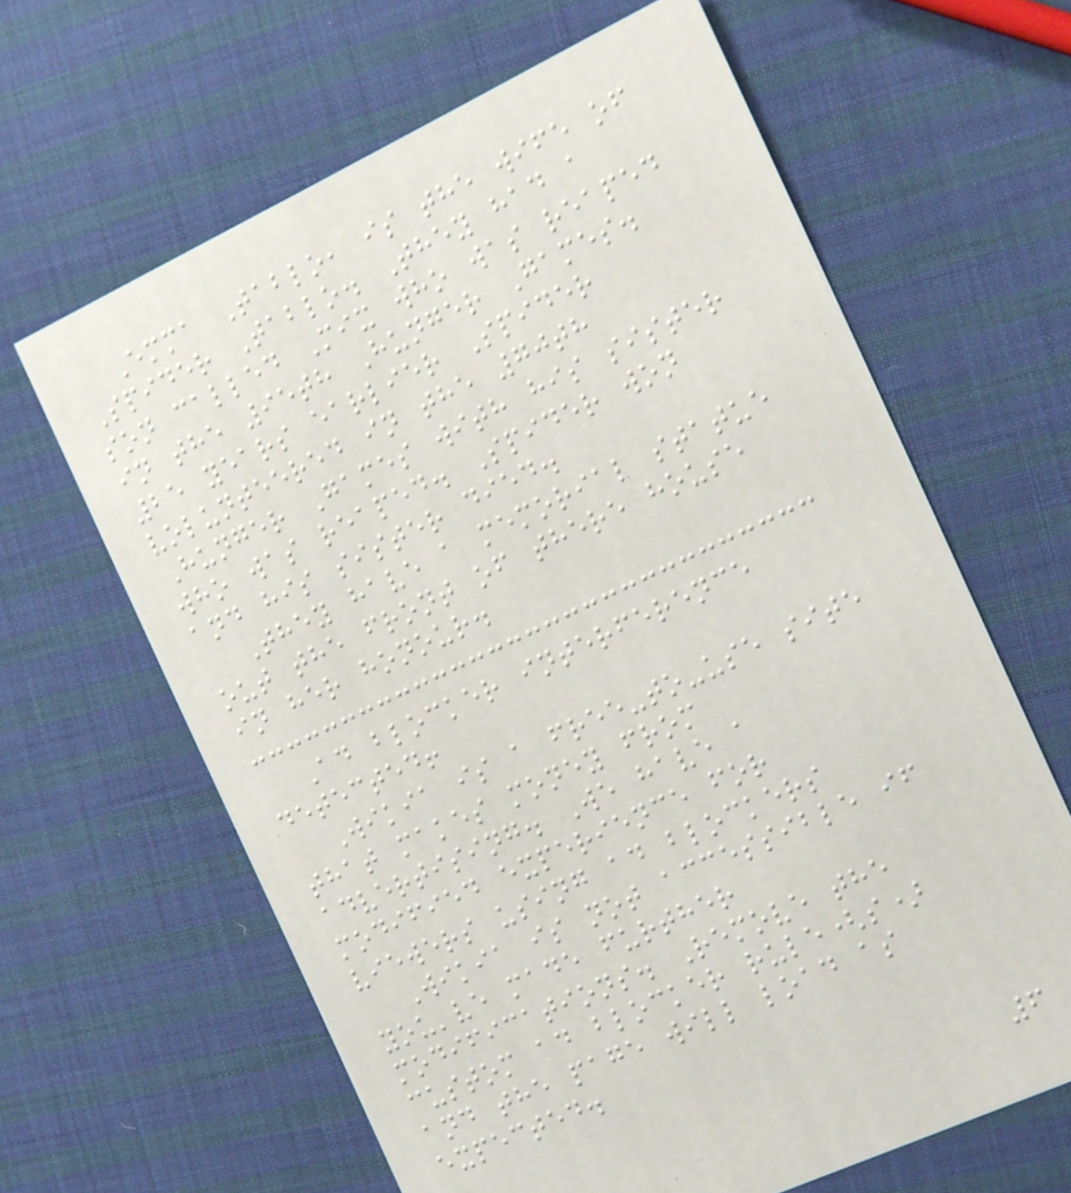Emma Tablo, is the wife of
Spider Tablo. They had a
son called Mix who was reaped
in the 95th Hunger Games.
25 years earlier Spider
volunteered in the 70th
Hunger Games with his sister
who was reaped. Spider won
and his sister died.
They have a memorial statue
out the front of there house
in her honour.
Ad blocker interference
detected!
Wikia is a free-to-use site
that makes money from
advertising. We have a
modified experience for
viewers using ad blockers
Wikia is not accessible if
you've made further
modifications. Remove the
custom ad blocker rule(s)
and the page will load as
expected.
6
